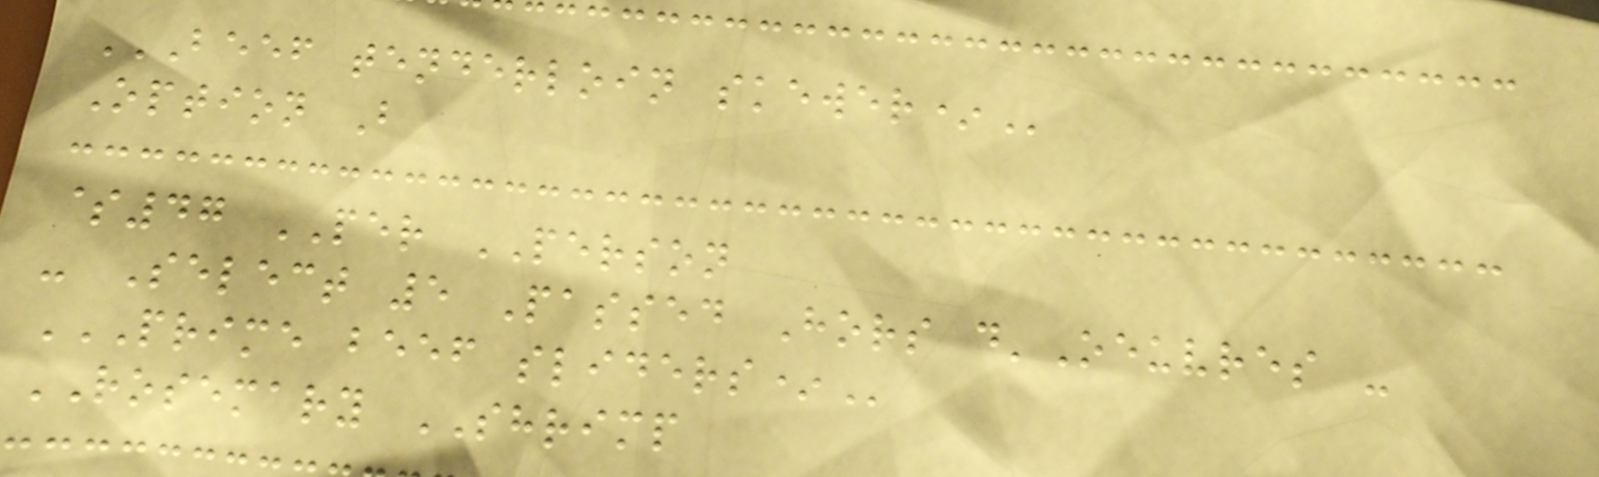BEEF TENDERLOIN SKEWER*
Option B
$47 PER PERSON
- Select 5 Passed Hors d'Oeuvres -
PRIME BEEF SLIDERS*
ROSEMARY SHRIMP
